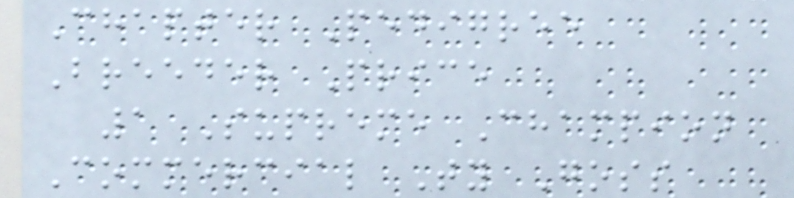Chapter Pedigree
Breeder Price
1 Supreme Champion
Commercial Ty Goss
